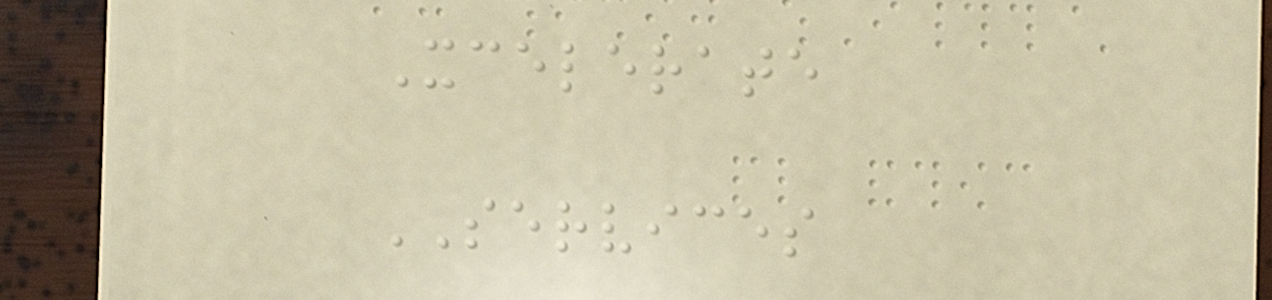Xcelerate
SERVICES
